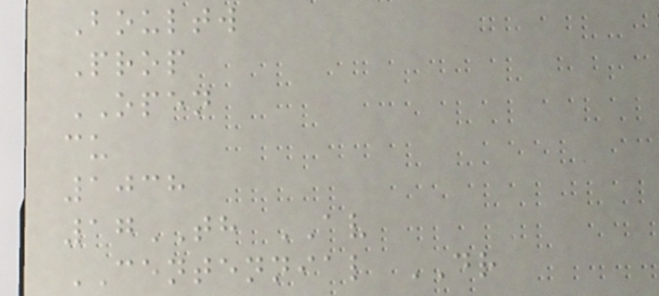Boultw
Prop
OPEN
cu
1038
17TH AV
CENTENNIAL DR
